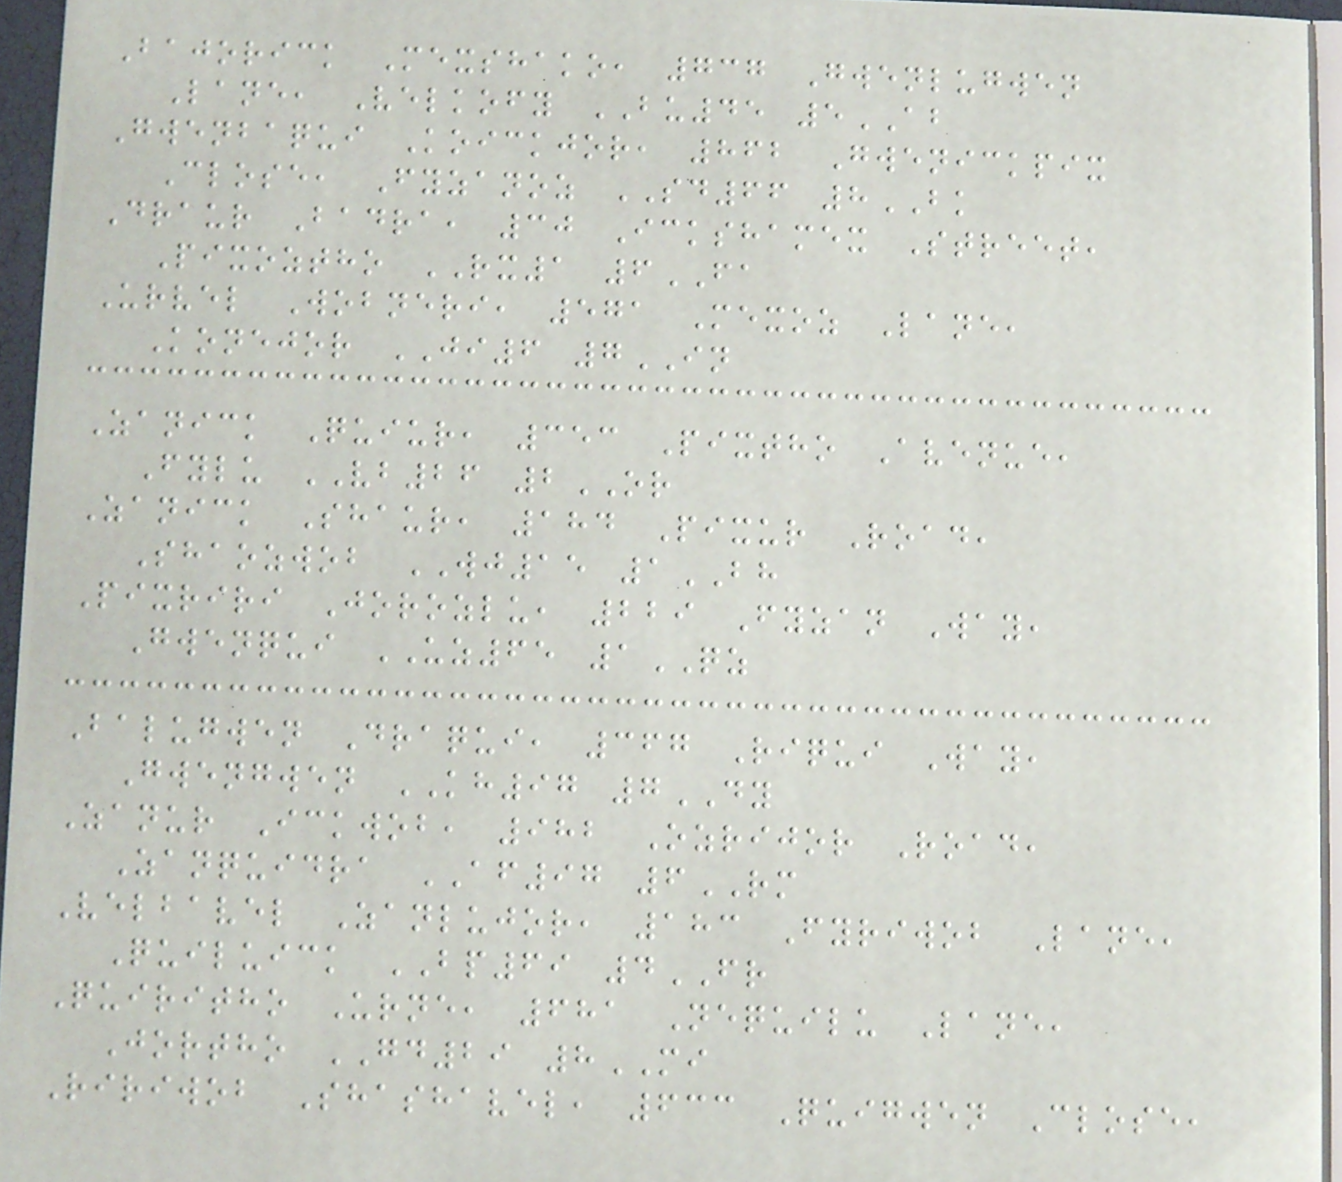Bajorick Mexshako, 737 Gwenlugwen
Lane, Velkofy BU45 5AB
Gwenbaqui Koickjor, 862 Gwenickpix
Close, Fyzanoz SD66 8BK
Draur Badra, 30 Ickshamex Street,
Pixoztho RX1 6FA
Urvel Wobneri, 571 Mexoz Lane,
Konejor JI6 7IN
Zanick Quiur, 353 Pixtho Avenue,
Fylu VB26 2OR
Zanick Shaur, 184 Pixur Road,
Shaozwob WJ15 1BH
Pixriri Jorozlu, 229 Fyzan Way,
Gwenqui UZ65 1QZ
Balugwen Draqui, 367 Riqui Way,
Gwengwen KH97 7DY
Zanur Ickwob, 982 Ozrijor Road,
Zanquidra AF97 6RM
Velbavel Zanlujor, 183 Fyriwob Lane,
Quiluick BP69 4FR
Quiritho Urne, 681 Nequilu Lane,
Jortho GD29 8MI
Ririwob Shashavel, 633 Quigwen Close,
